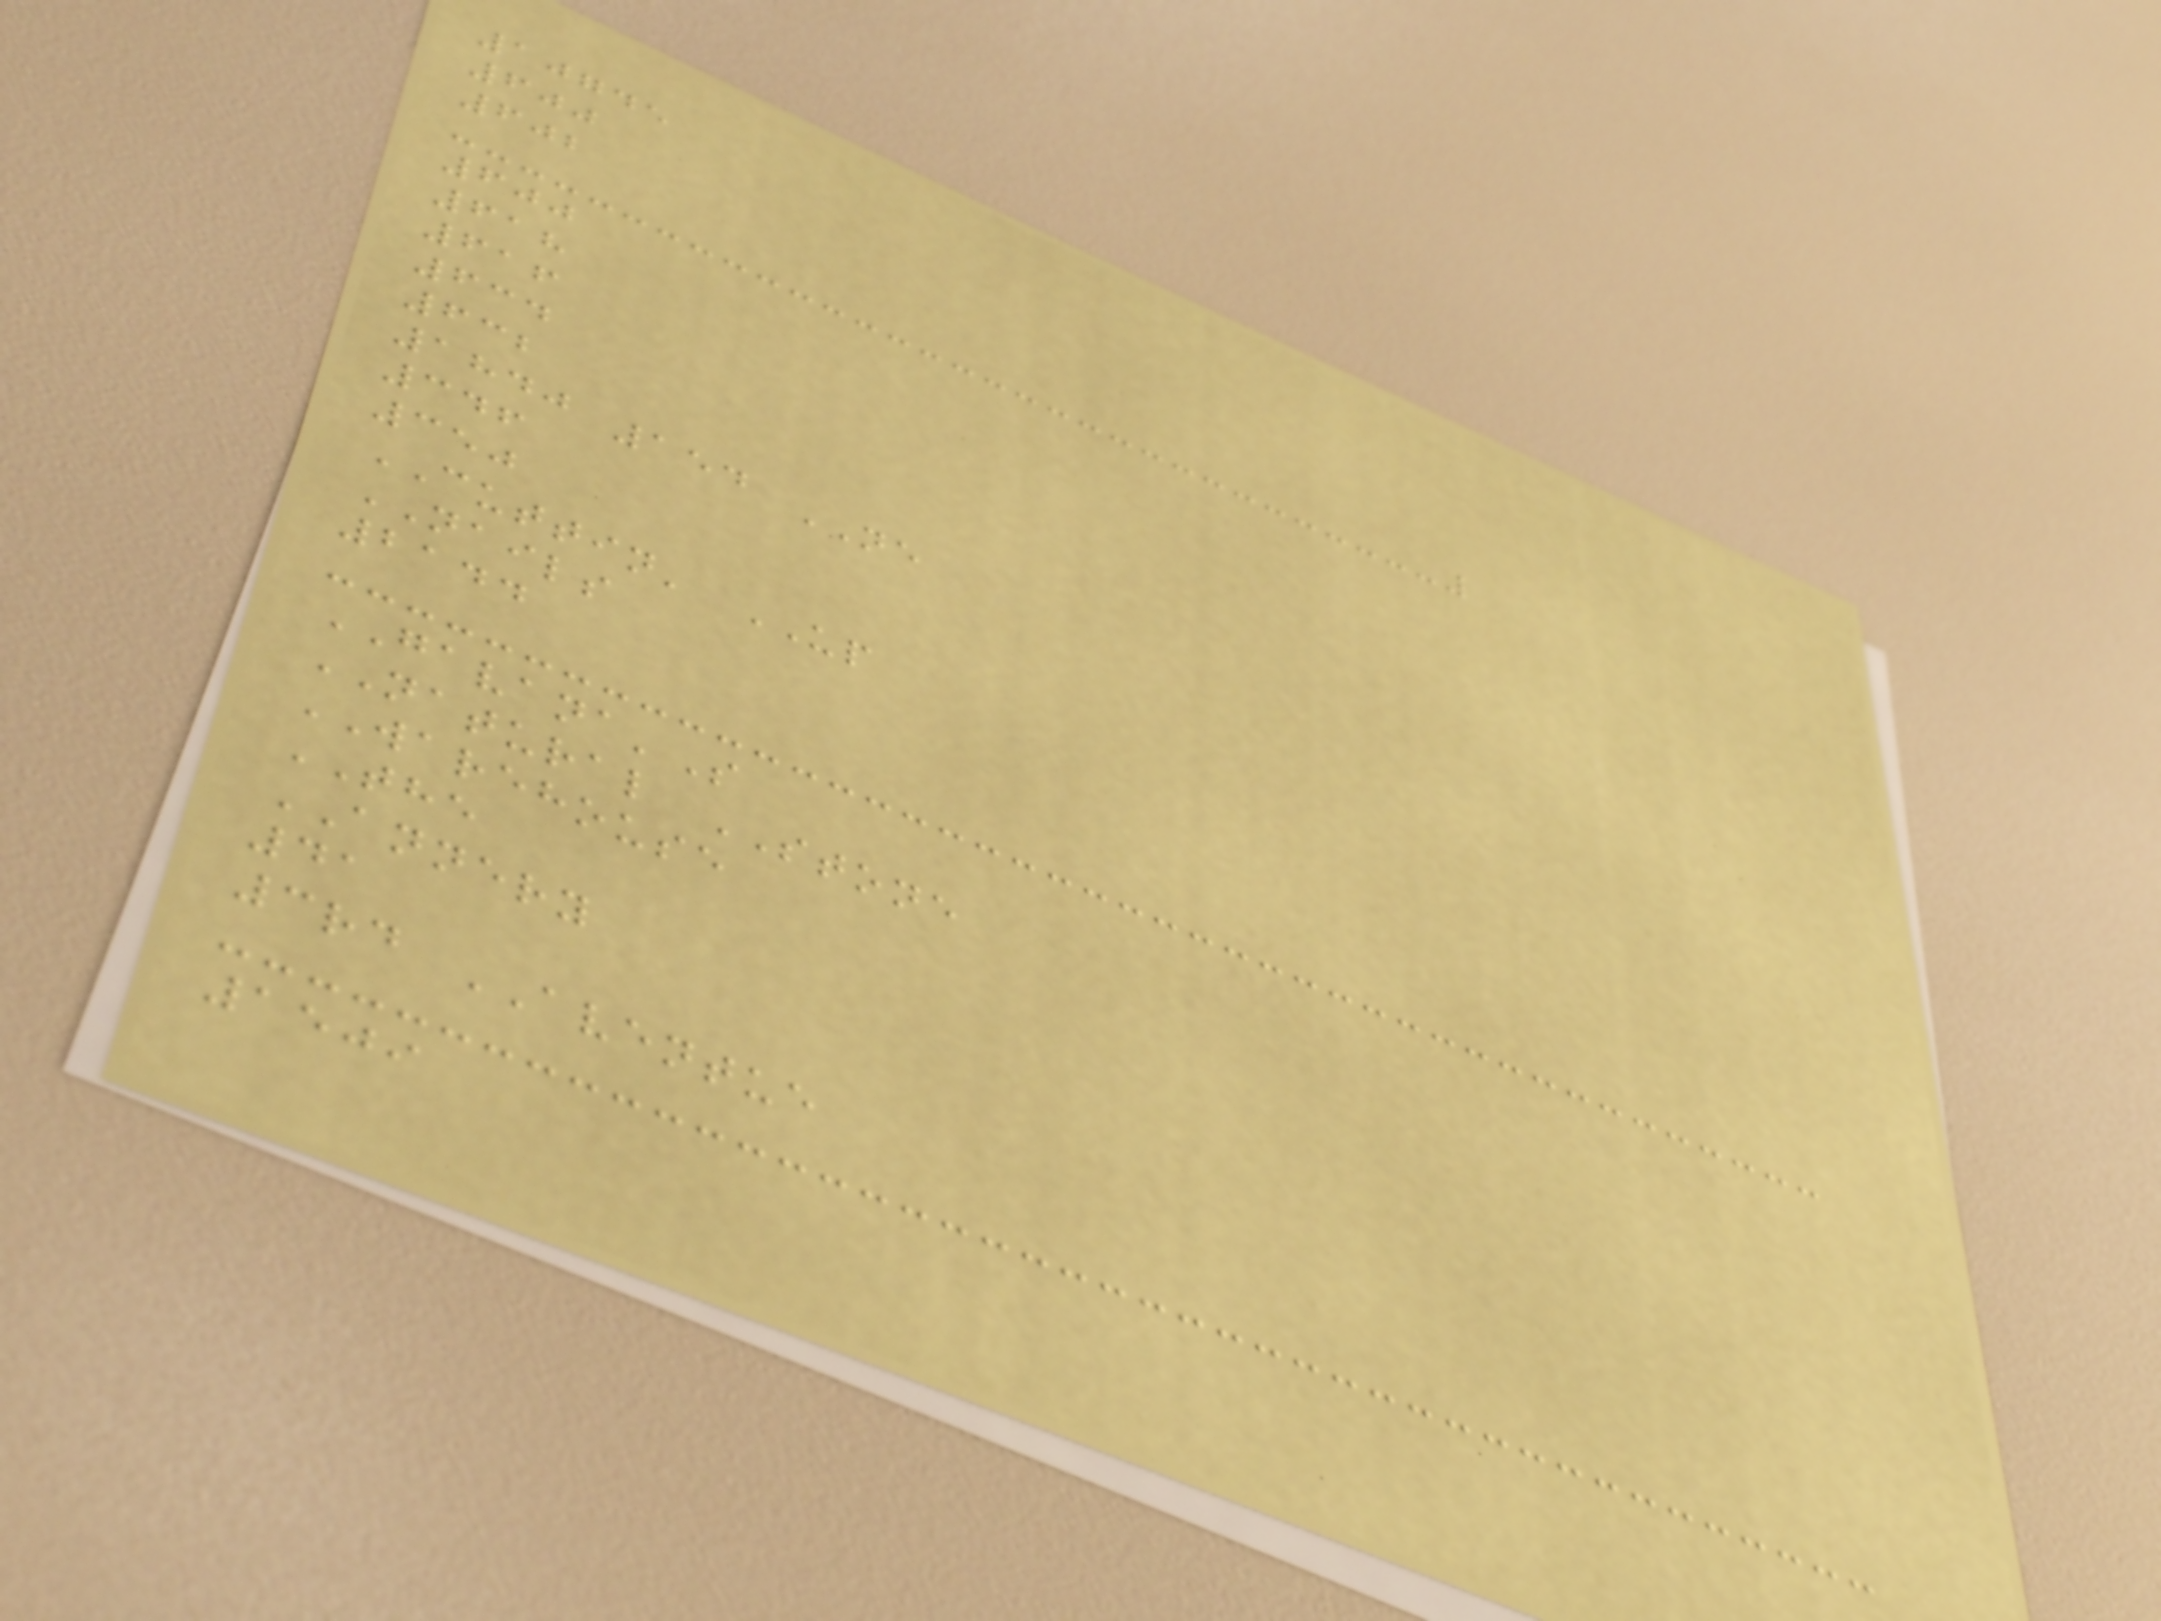10745
600
602
600
618
616
634
632
1840 154 NE
346
350
CUTTIN' UP
NAILS
2144
GAVANA'S
NATURAL STONE
WAREHOUSE
THE
ANNERY
41
3rd AVENTUE
1509
